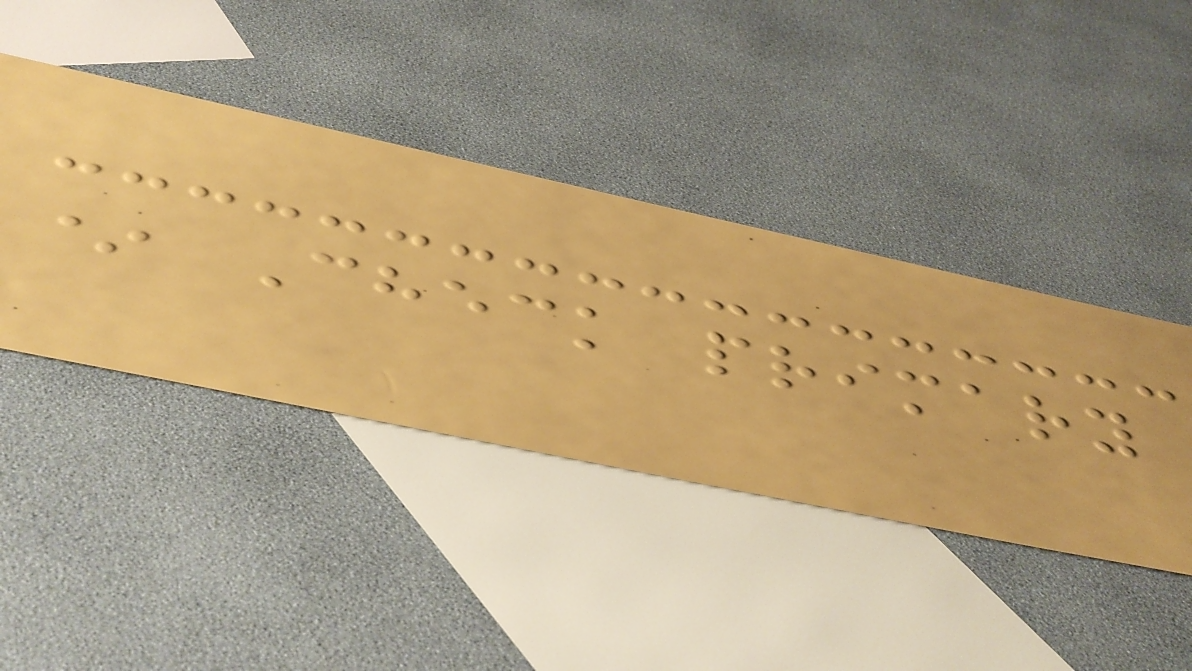* Check primary
